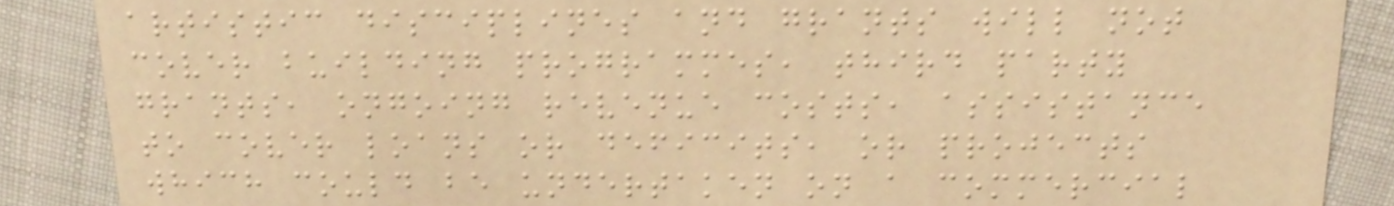artistic disciplines and grants will not
cover building programmes, third party
grants, ongoing revenue costs, assistance
to cover loans or deficits, or projects
which could be undertaken on a commercial
